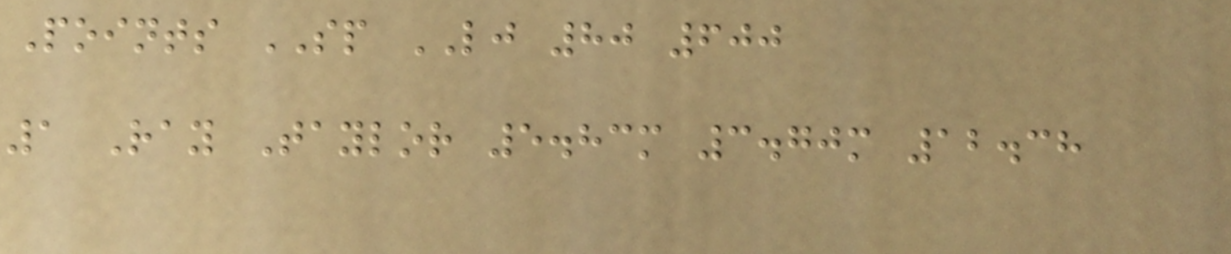Points SP LJ 80 600
1 Ray Taylor 5.83m 3.70m 12.38
